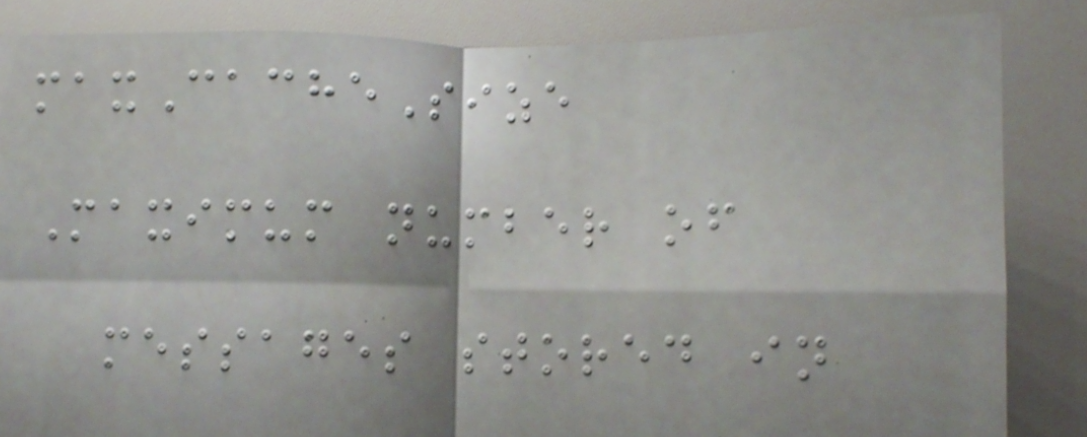maxCacheSize
Maximum number of
messages stored in
